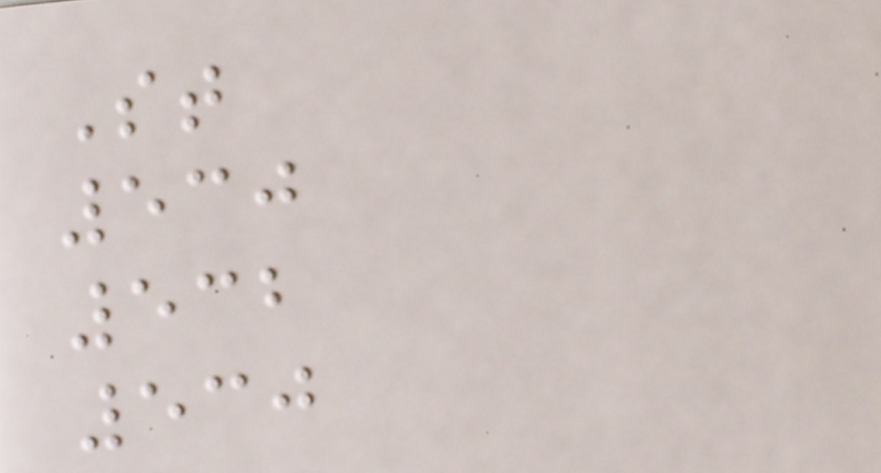St
530
532
530
